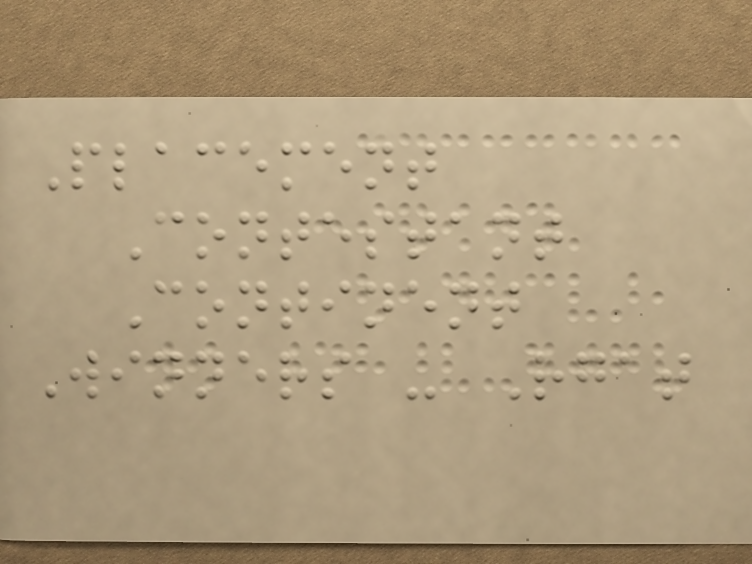Placement
Contestant
Continent
Winners - Rgat
